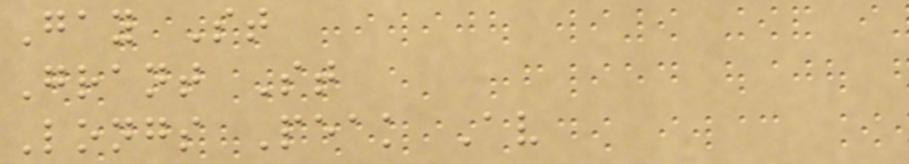Gay St
Grant St
Longs Peak Av
